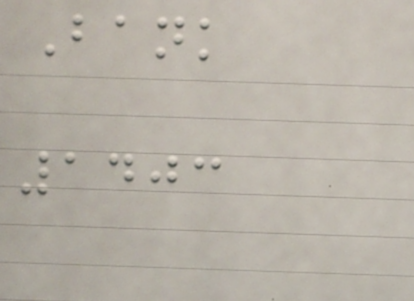Bank
1403
